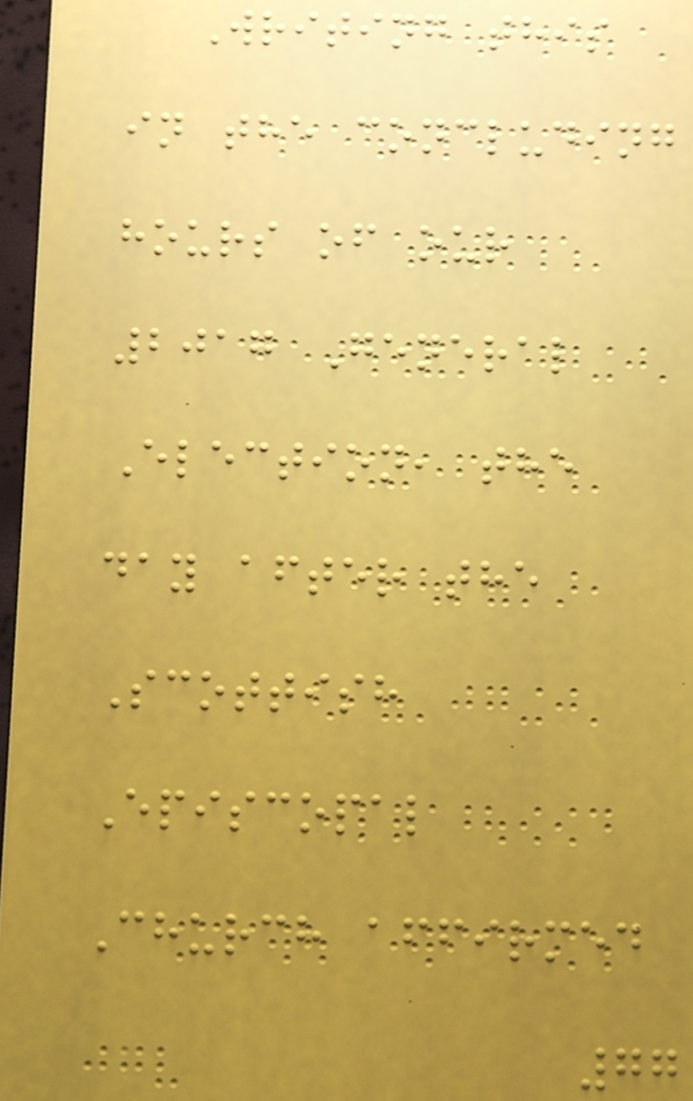Writing this
in the concluding
hours of our
2017 General
Election, the
day after the
Scottish
Episcopal
Church affirmed
77
